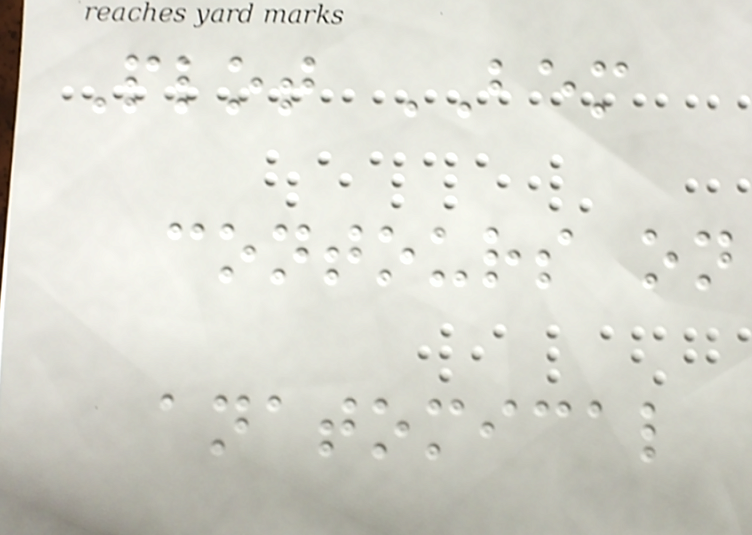Plot BEM
contours on
anatomical
